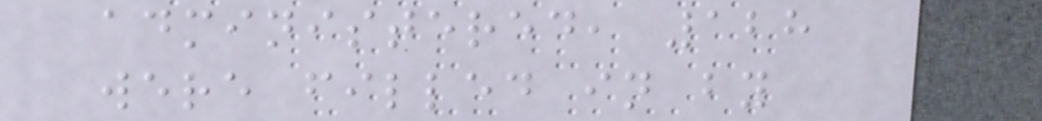administered, 128
were filled in by
